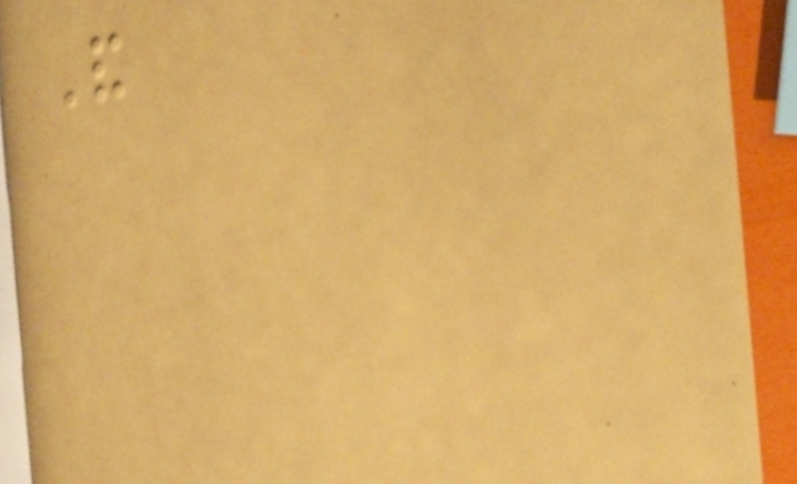And
